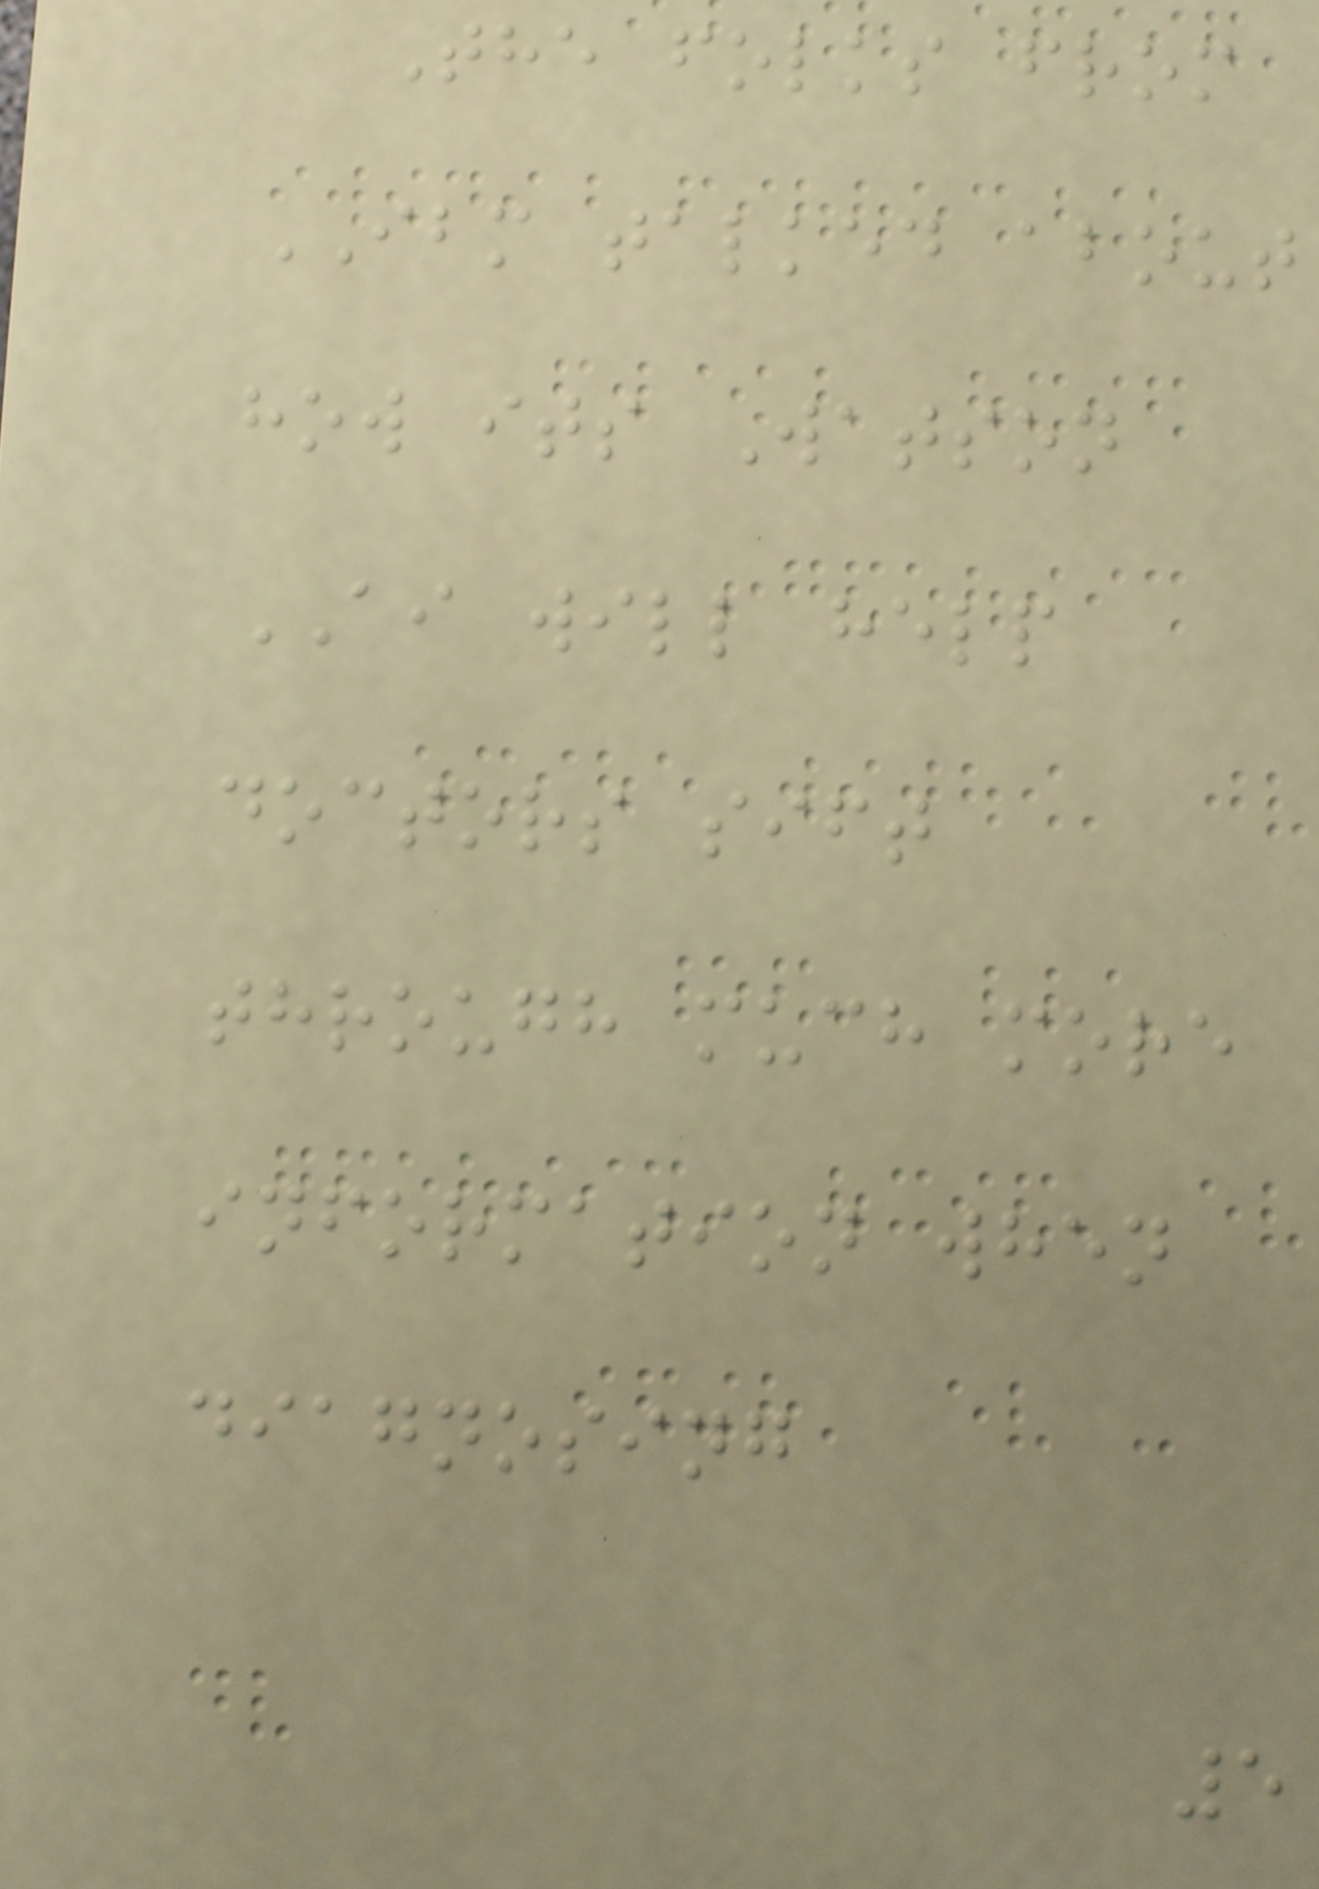The folks from
IBM talked about
how its Watson
AI will help
doctors sift
through much more
information when
diagnosing
5
